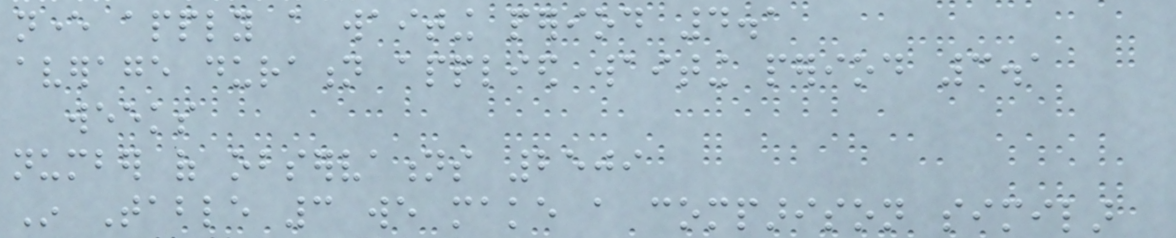never apply a waiting period 4.1
average duration applied waiting period 3.1
weeks
number of observations 2509
In Table 3 we make a comparison similar
